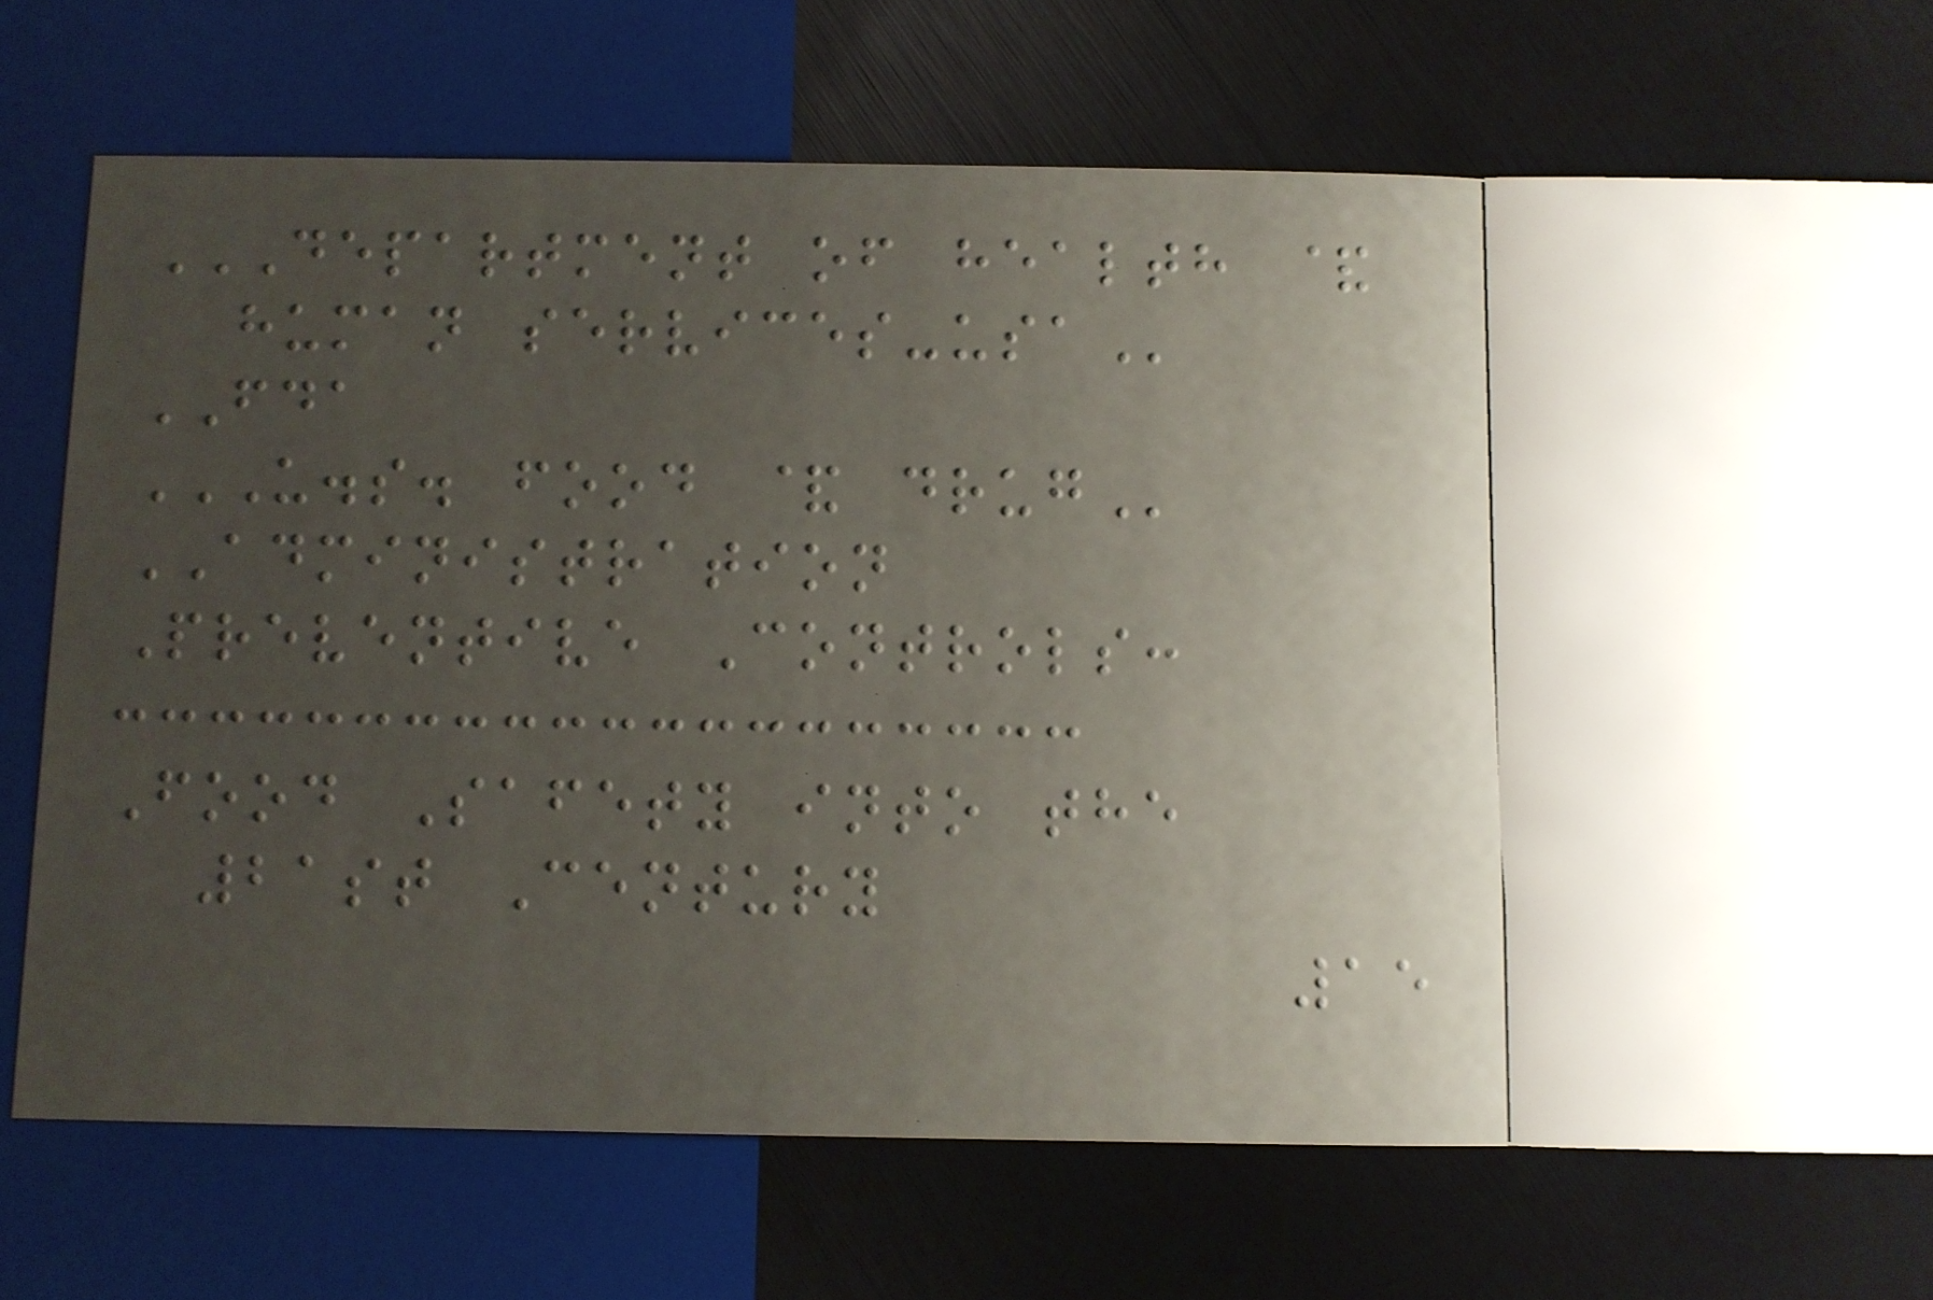DEPARTMENT OF HEALTH &
HUMAN SERVICES-USA
FDA
U.S. FOOD & DRUG
ADMINISTRATION
Preventive Controls:
Food Safety into the
21st Century
15
